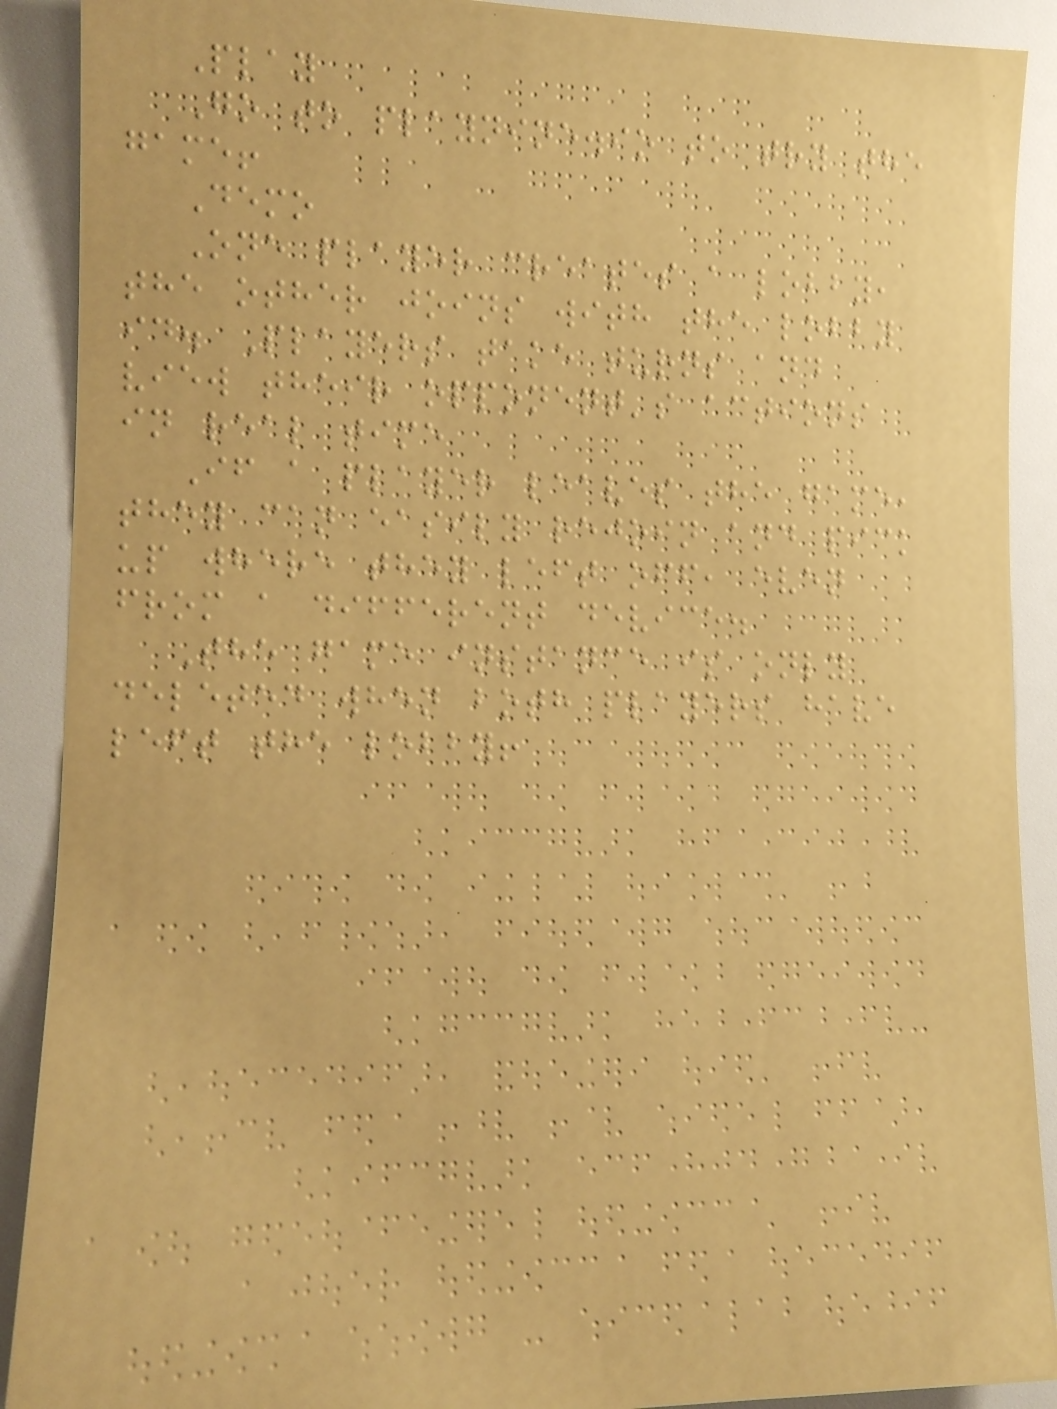Play
Go to playnine.io to try the
game!
Demo
One player creates a lobby,
the other joins with the lobby
id. Players take turns and
view their opponent's actions
in real time
If a player leaves the game,
they can easily rejoin and pick
up where they left off, even
from a different device.
The game instance is only
deleted when both players have
left the lobby!
